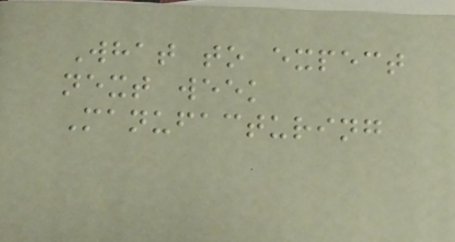What to expect
next week
Manufacturing
